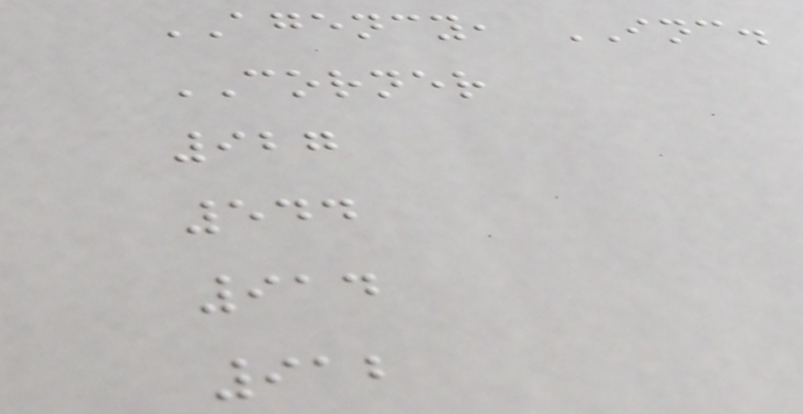AGENCY, INC.
CORNER
927
544
914
912
